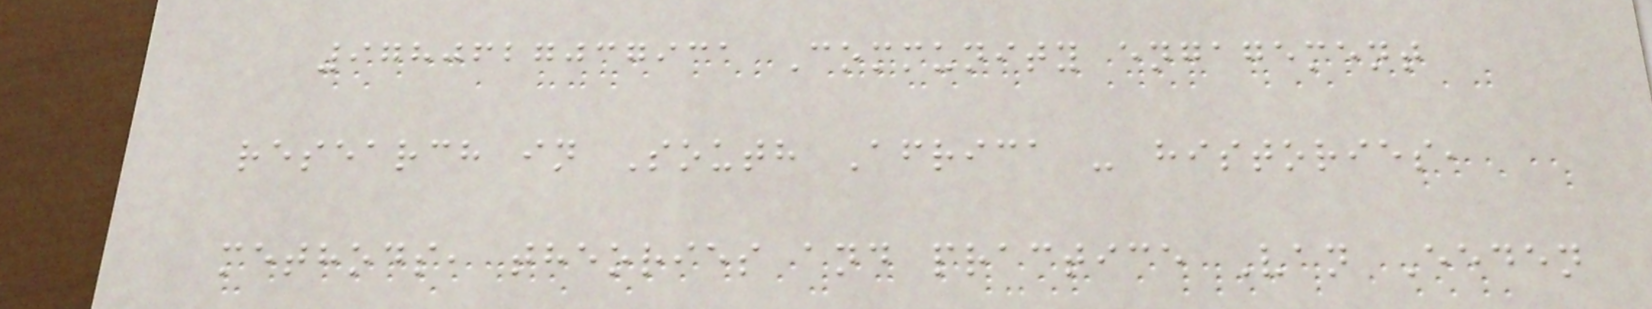9780627037931 Community engagement
research in South Africa - histories,
methods, theories and practice Van Eeden
